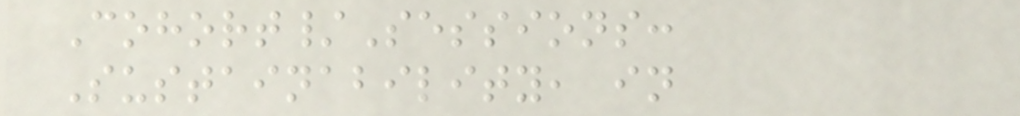Cohort/Sessions:
Sustainability, in
